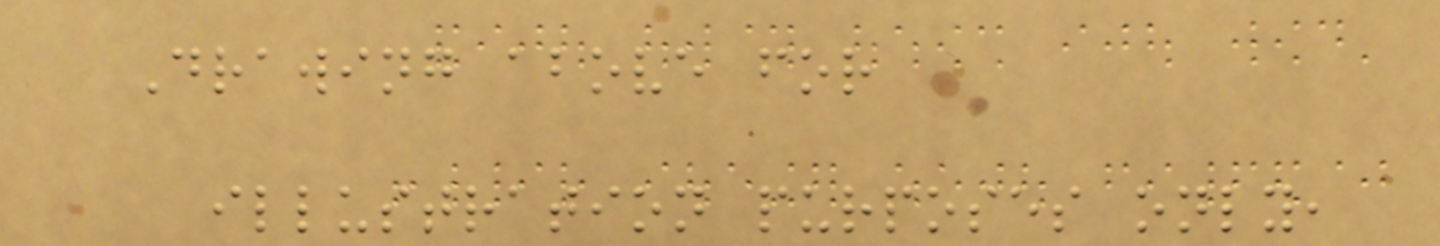Drawing above for
illustration purposes only,
